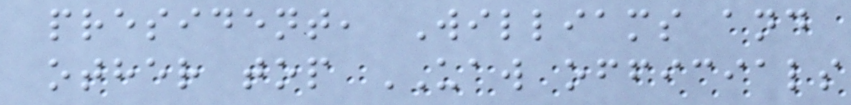president, Williams and
other top UAW officials
